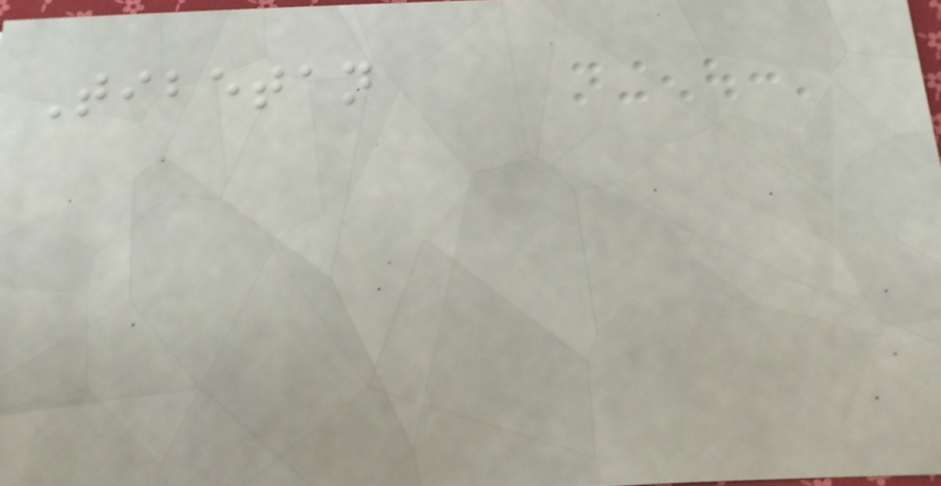Tibetan
